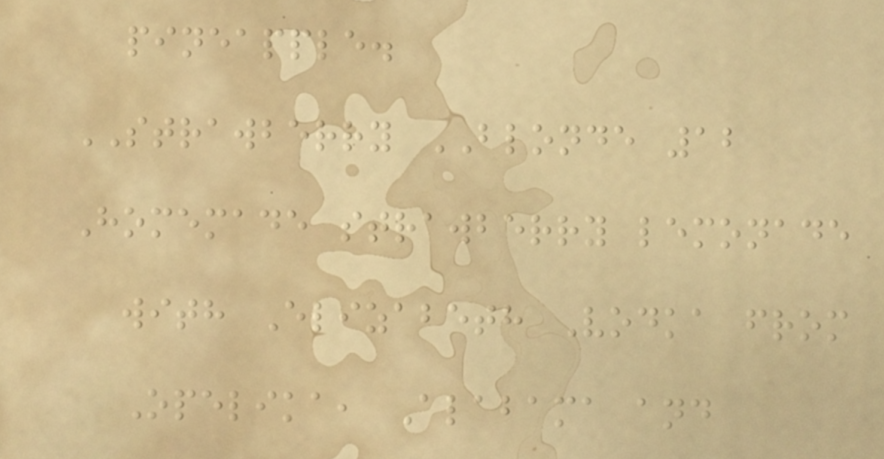pineapple.
STRAWBERRY BLONDE 12
Homemade strawberry lemonade
with Elizabeth Vodka from
Opelika, Alabama and
